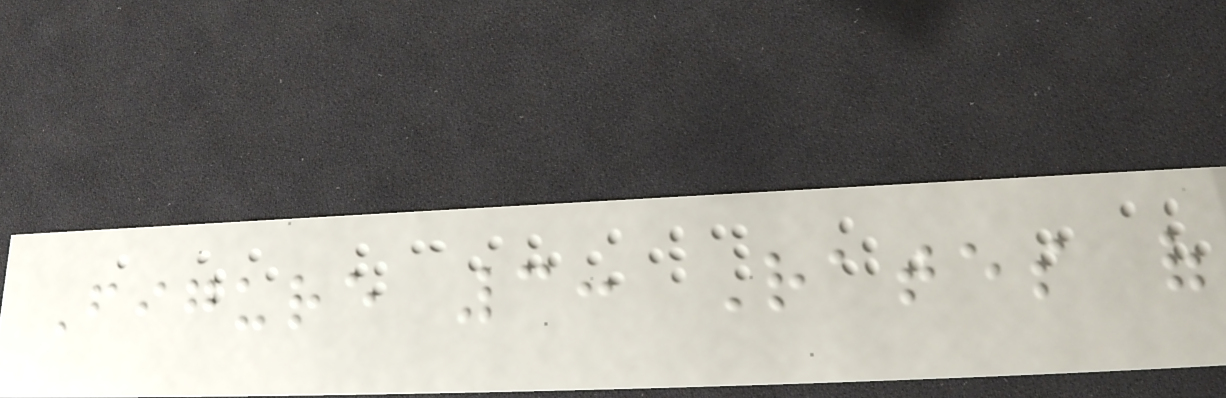Figure 3: Rates of
